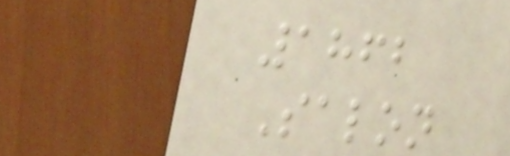1862
Salon
